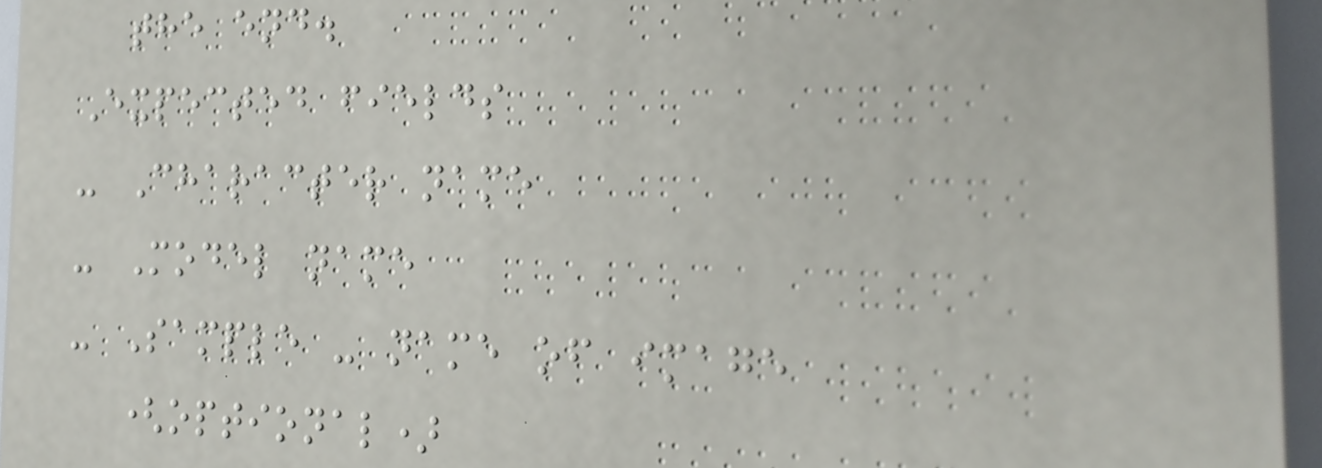the end.
Expected fields
- Character name
- Model name
- Sample - name of image
(optional)
